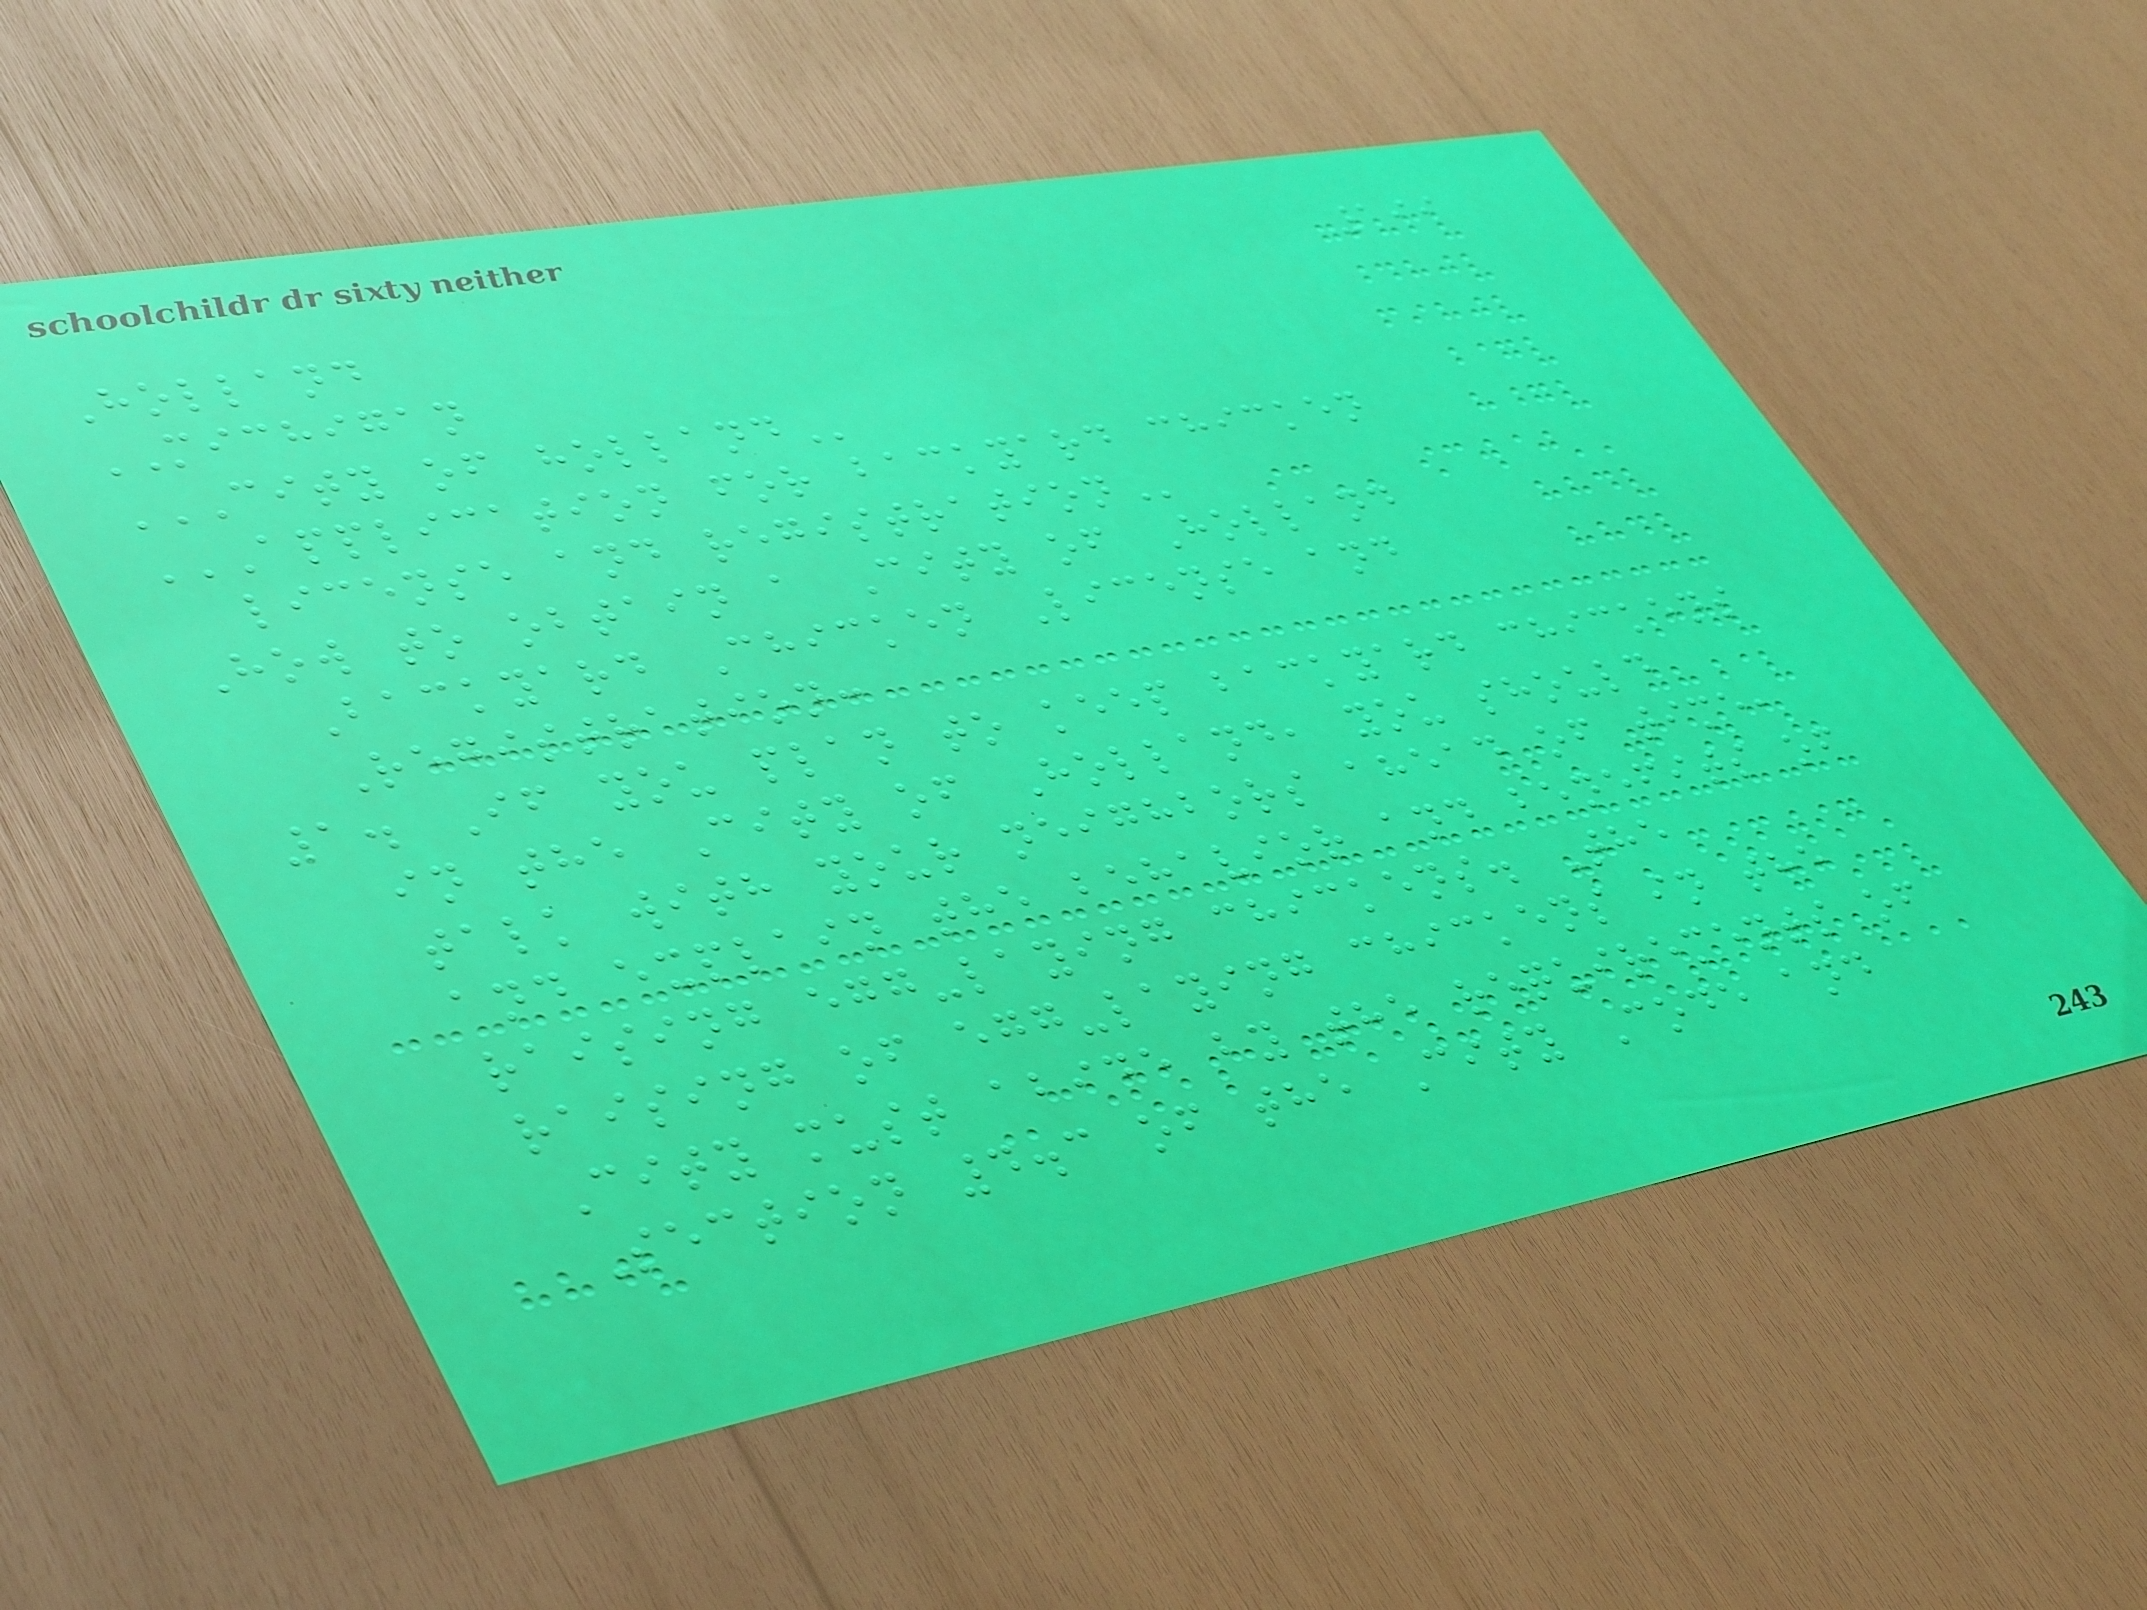199
Holland
MICHIGAN
CITY OF HOLLAND
APPLICATION FOR BACKYARD CHICKEN
LICENSE AND REGISTRATION
How to obtain a City of Holland
Backyard Chicken License and
Registration:
1. If you plan to keep backyard chickens
in the City of Holland, you should
talk with your neighbors ahead of time,
and explain the behavior and benefits of
raising egg-laying chickens. The
raising of egg-laying chickens in the
City must abide by the requirements of
Section 4.3 of the City Code and
